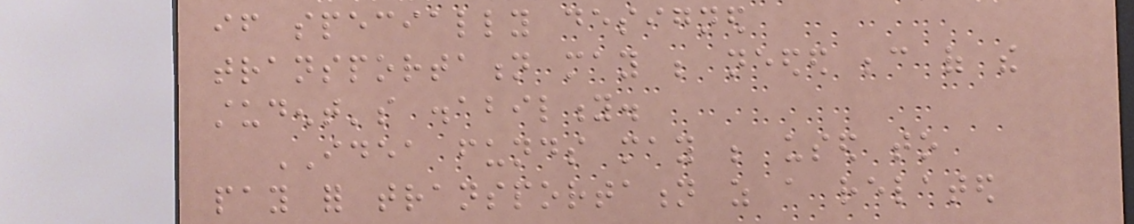if specially designed
transportation may be needed because of the
student's disability.
IDEA funds may be used to
pay for transportation as a related
